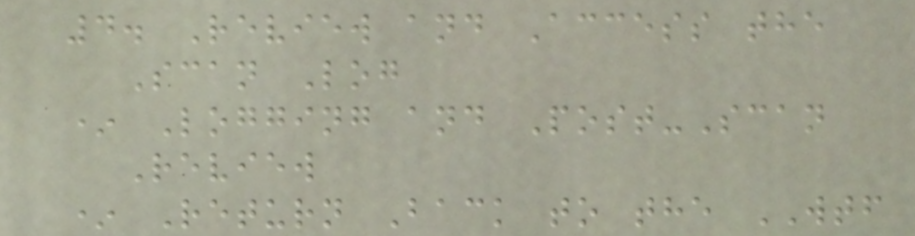4. Review and Access the
Scan Log
* Logging and Post-Scan
Review
* Return Back to the WTF
